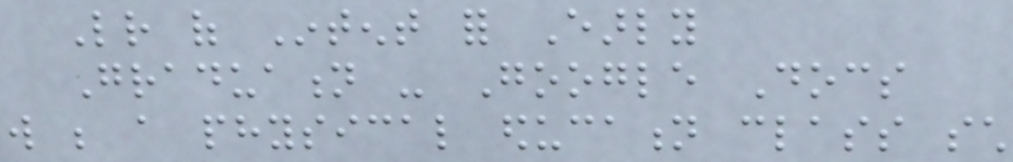Letter of Intent for Early
Graduation - Google Docs
will be a physical education class such
